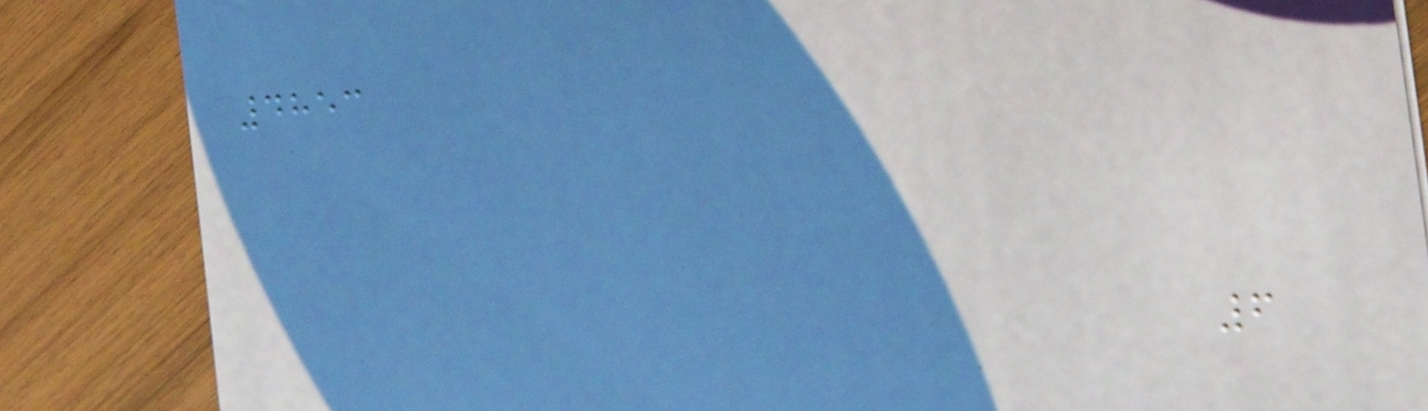4853
6
